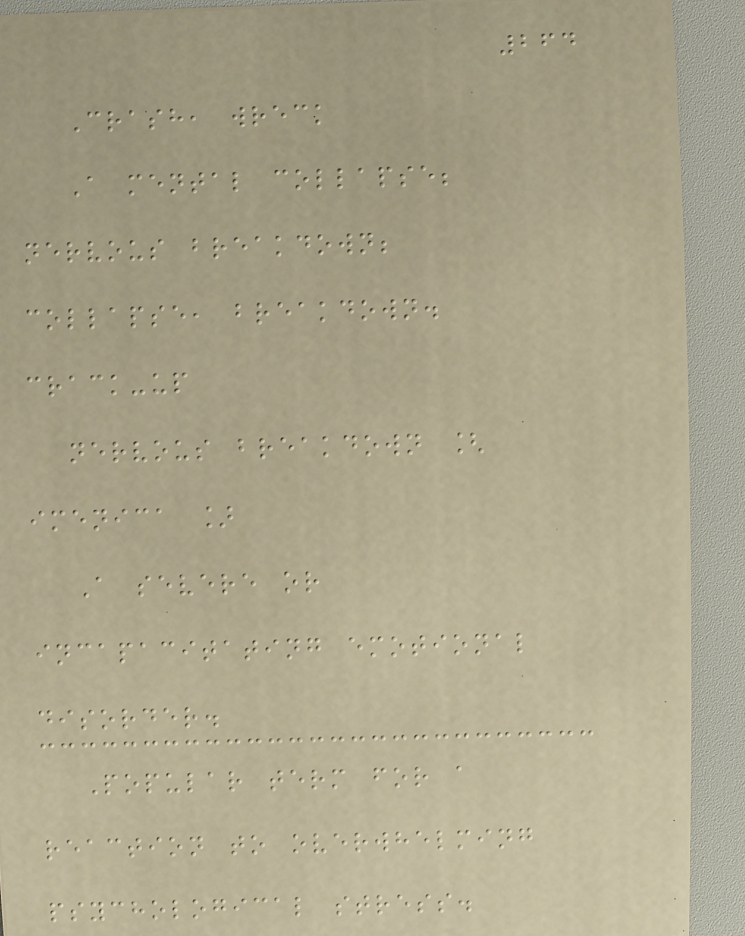264
Crash, wreck
A mental collapse;
nervous breakdown;
collapse, breakdown.
crack-up
nervous breakdown [
imenica ]
A severe or
incapacitating emotional
disorder.
Popular term for a
reaction to overwhelming
psychological stress.
